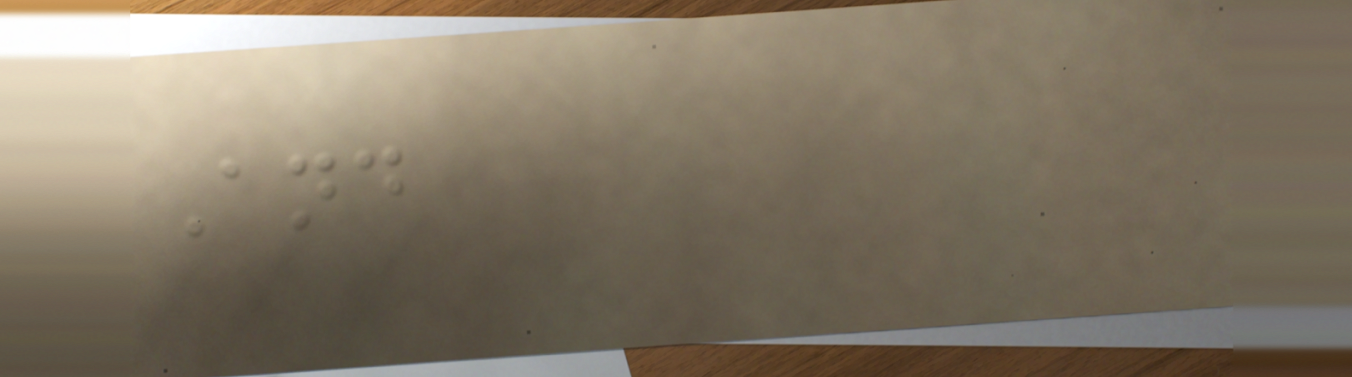And
